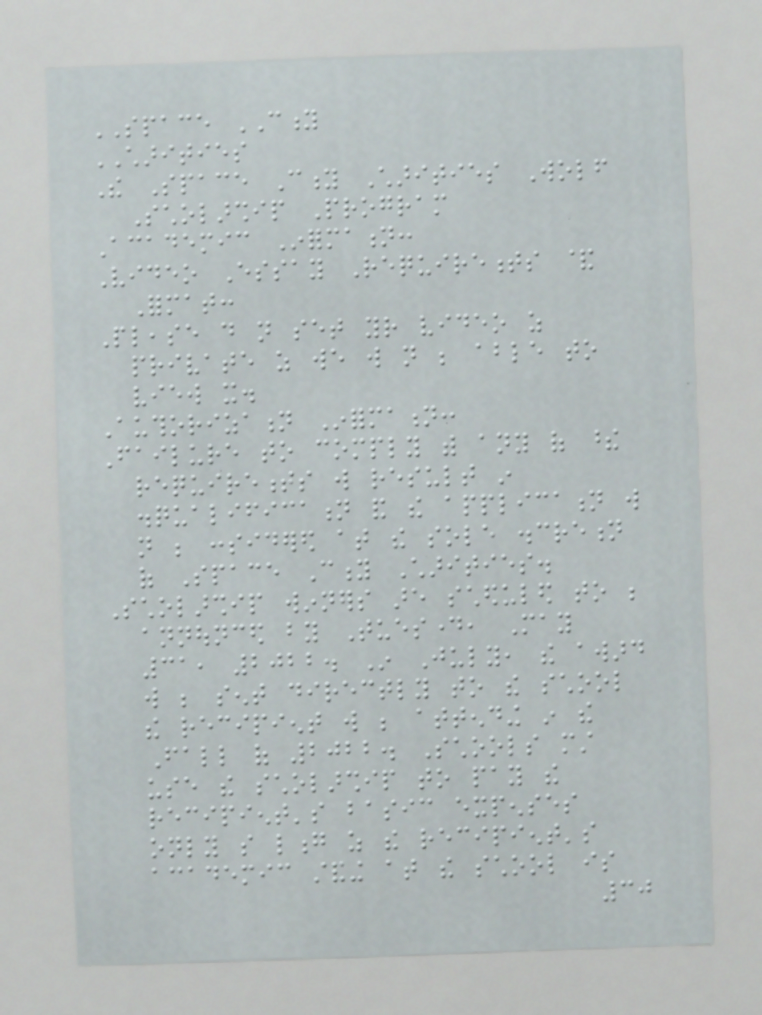SPACE CITY
CHARITIES
The Space City Charities Wolf
Scholarship Program
Academic Information:
Video Essay Requirements &
Format:
Please do not set your video as
private as we will not be able to
view it.
Authorization Information:
Failure to comply with any of these
requirements will result in
disqualification and the application will
not be considered at the sole discretion
of Space City Charities.
Scholarship winners are scheduled to be
announced by Tuesday, May
31, 2022. In July, the award
will be sent directly to the school
the recipient will be attending in the
Fall of 2022. Schools must
use the scholarship to pay the
recipient's basic expenses
only so long as the recipient's
academic standing at the school is
30
